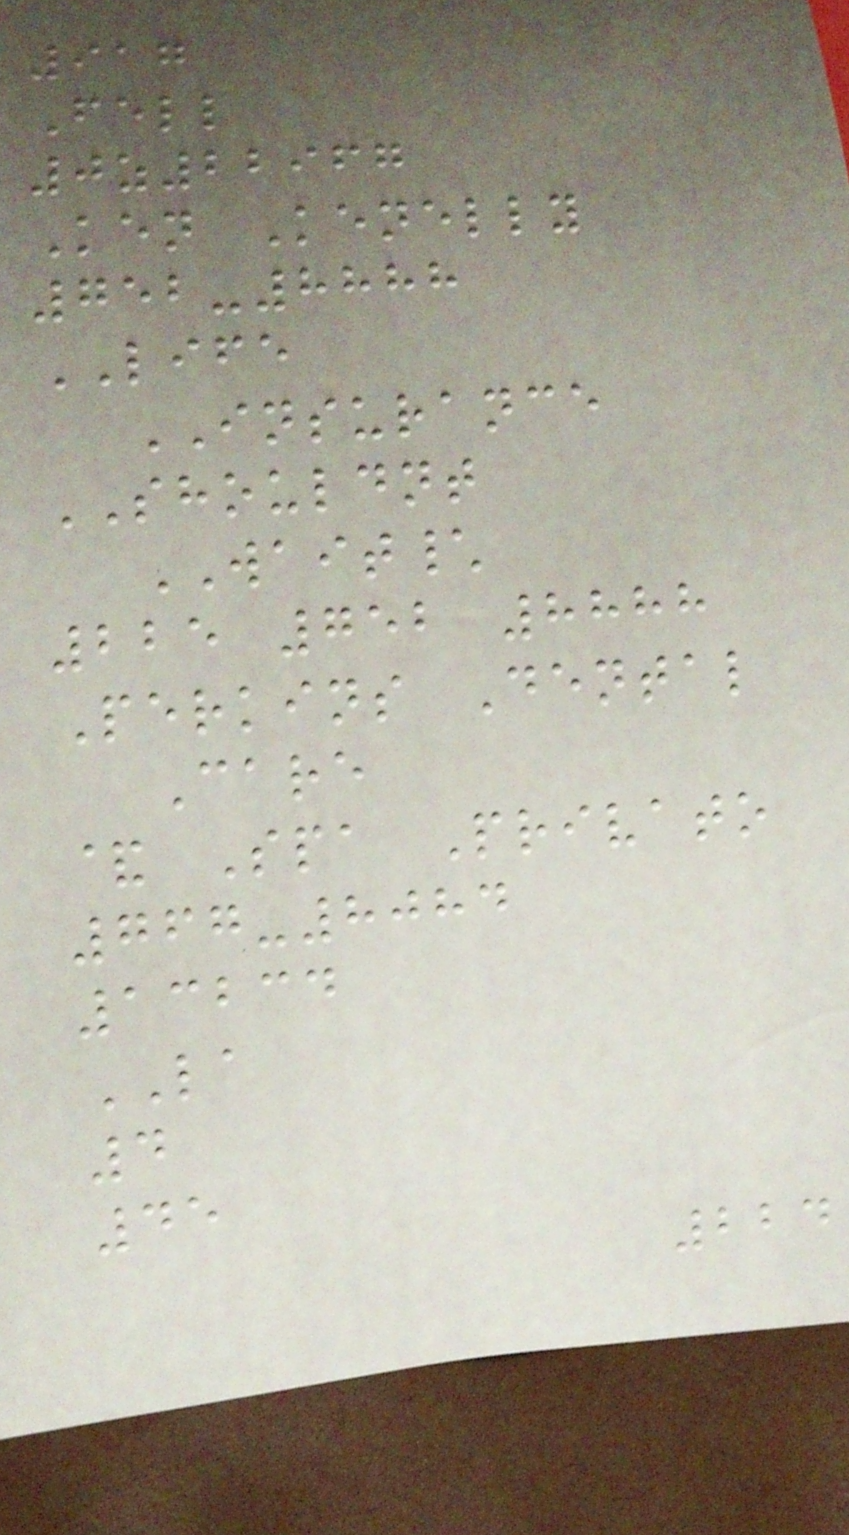917
Fell
0z22967
Ken Kenelly
752-8888
LIFE
INSURANCE
SHOULDNT
WAIT\
225 752 8888
Perkins Dental
Care
& Spa Privato
767-8084
13234
LA
4
45
224
